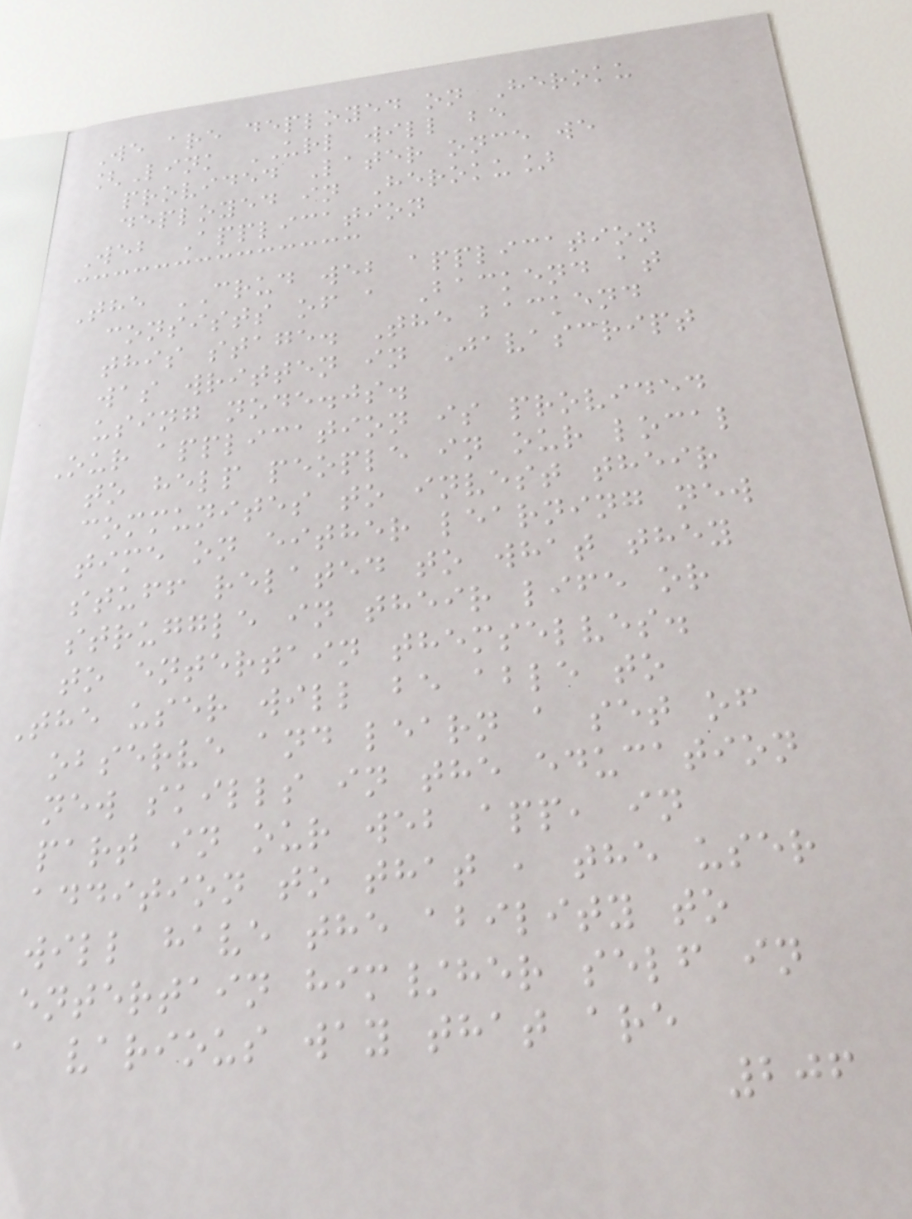We are deployed on Heroku
[Link URL will be
provided Later once we
deployed in Heroku]
Web Application
The CRUD web application
consists of a Backend at
this stage. The backend
was written in Javascript
using node.js.
Our application is provided
to help people in our local
communites to invest their
time on either learning new
stuff related to what they
struggle in their life or
to entertain themselves.
The user will be able to
observe and learn a set of
new skills in the education
part in our web app, in
addition to that , the user
will have the ability to
entertain him/her self in
a various way that are
206
